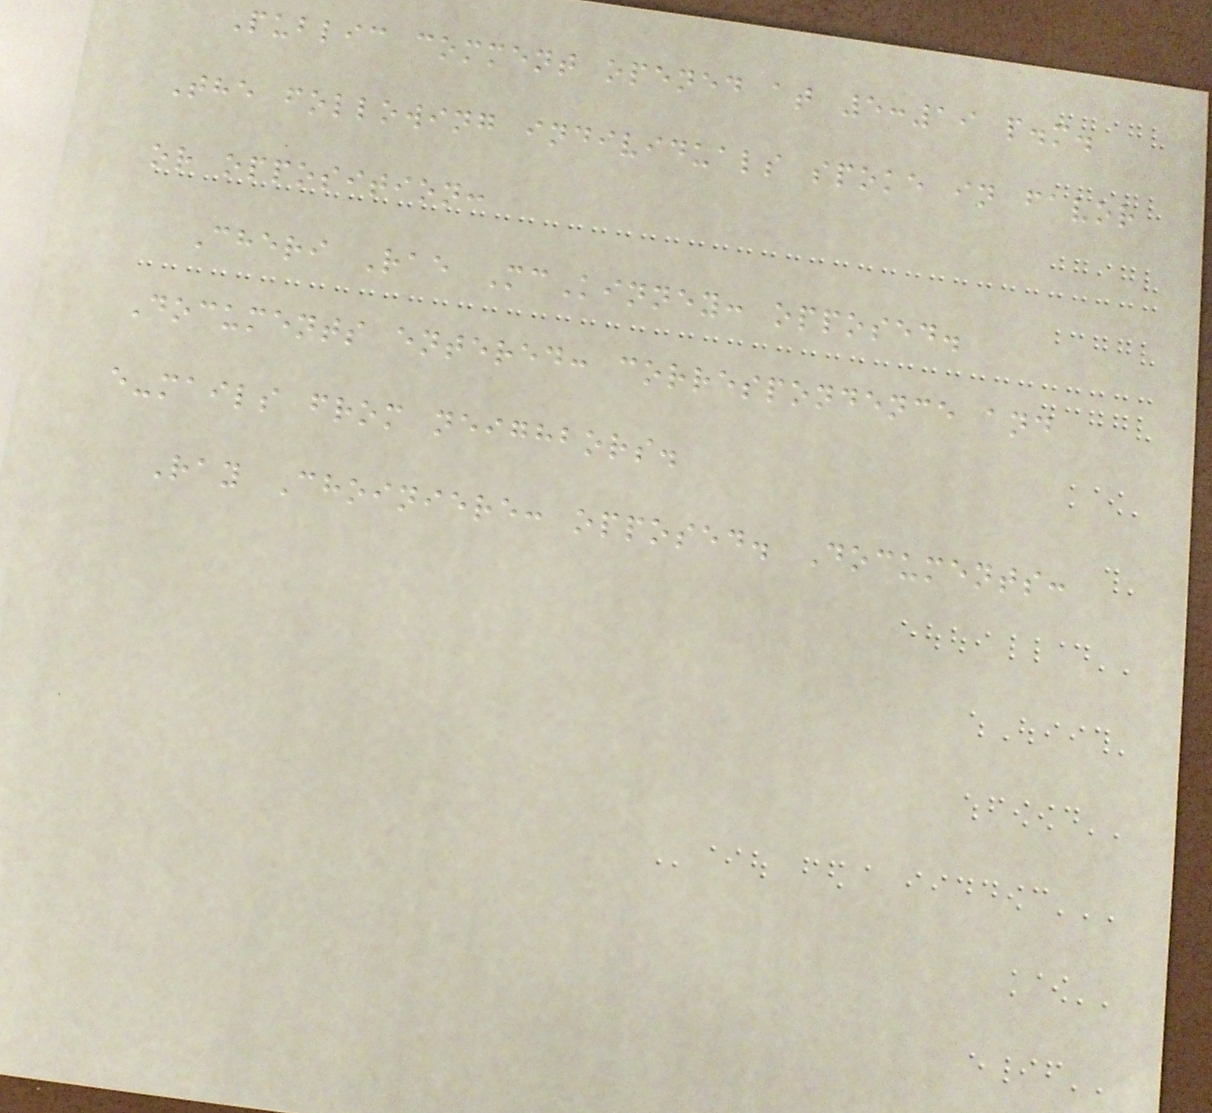Public comment opened at 5:19 p.m.
The following individuals spoke in favor
or opposition:
Cheri Rae McKinney: opposed.
Documents entered: correspondence and
e-mails from neighbors.
Ray Choiniere: opposed. Documents:
